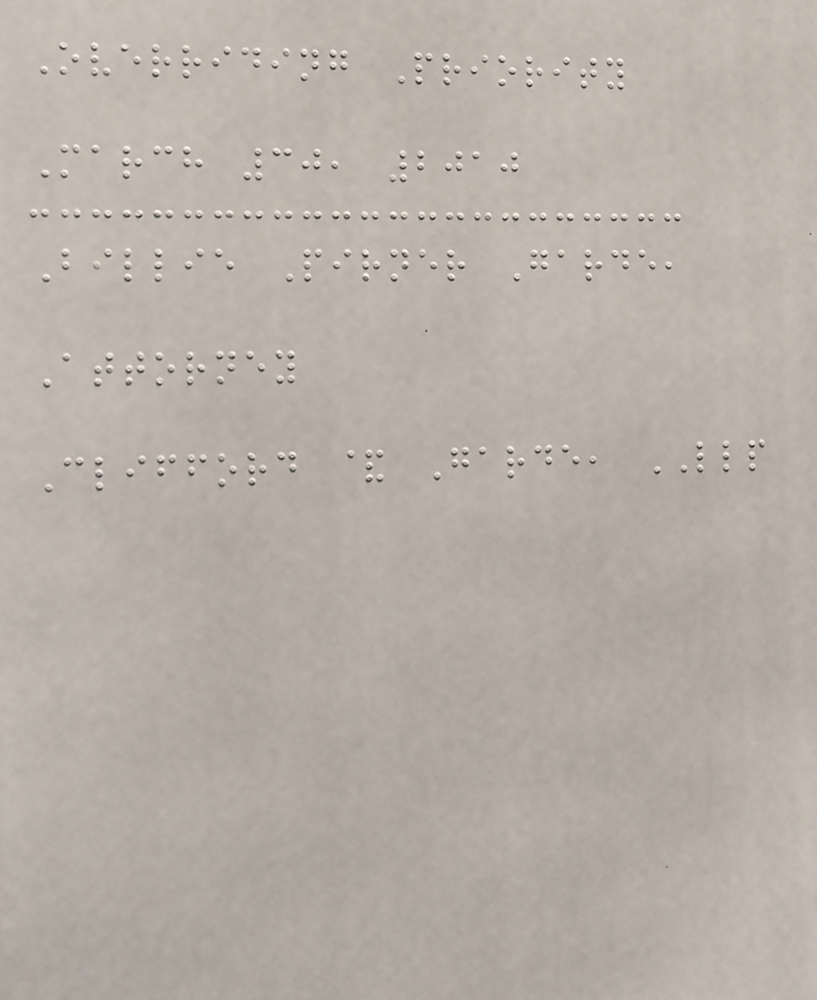Overriding Priority
March 30, 2010
Billie Pirner Garde,
Attorney
Clifford & Garde, LLP
